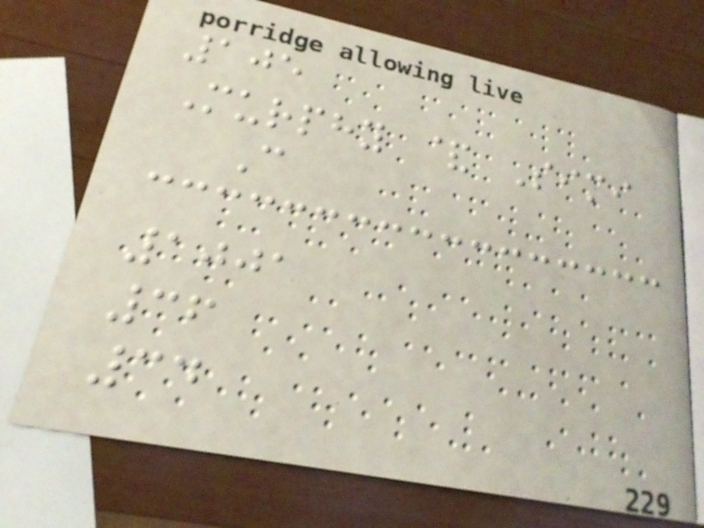105
Murphy & Simi
C
1001
36
34
